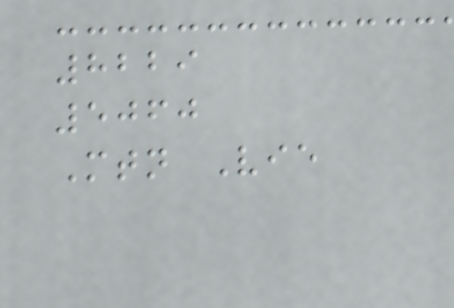8229
5060
Mtn Vie
